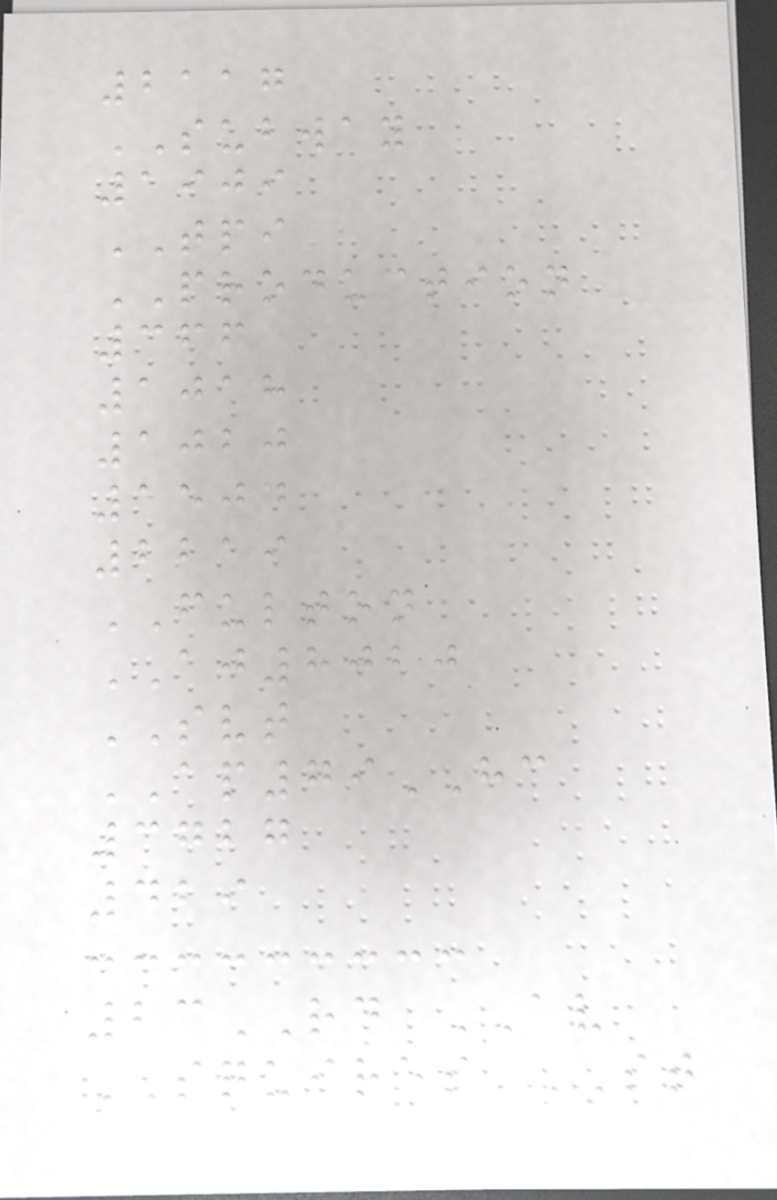2117
SUBWAY
1909
TPI
PRODUCTION
366
1018
1020
1504
2219
FULTON
AJ8020
SVT
AP79HC
3727
429
23RD AV
SQUIRES ST
